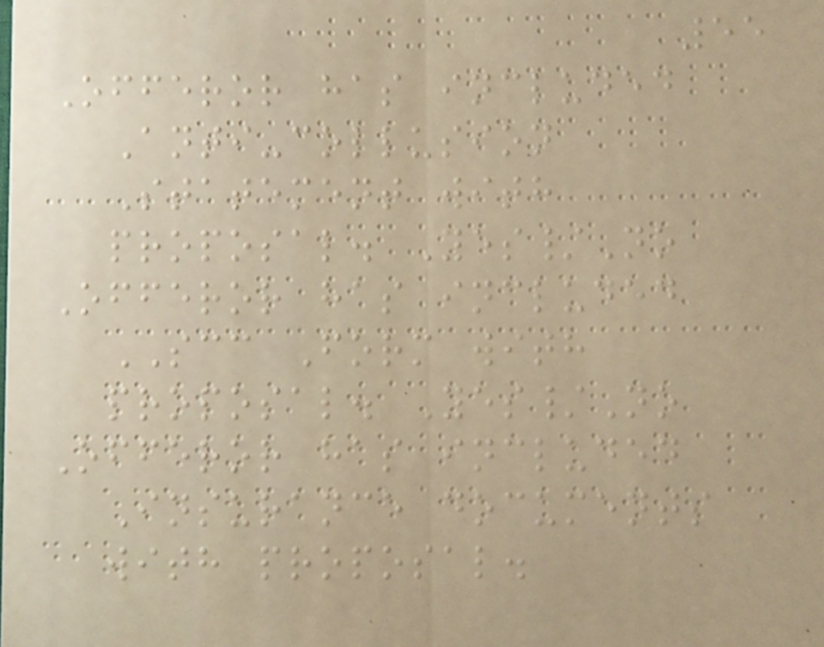55
Offeror has included
Anti-collusion
Statement with
proposal. Yes/No
Offeror has included
SCC Form with
proposal. Yes/No
Offeror has included
Insurance documents
with proposal.
